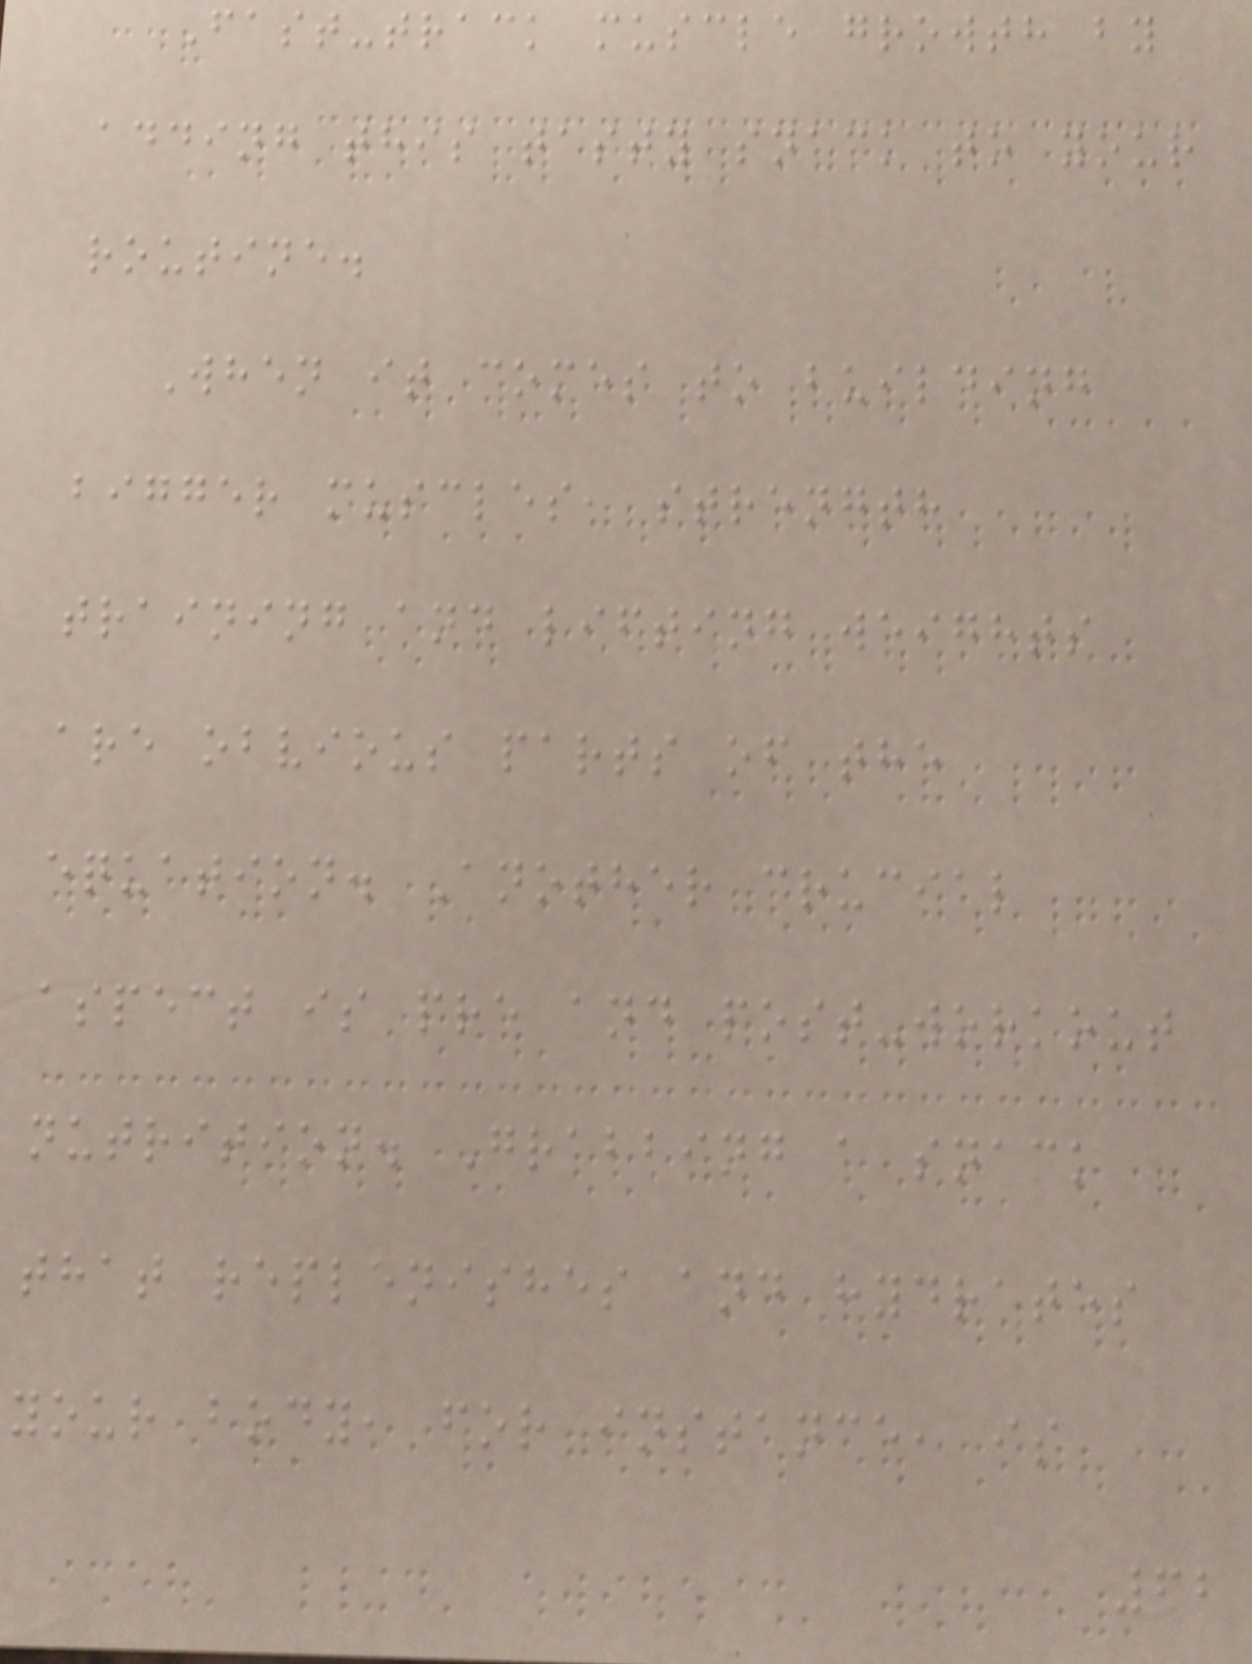Fast-track muscle growth by
adding this tasty snack to your
routine.
When it comes to building
bigger muscles, strength
training and lifting weights
are obvious parts of the
equation. Another crucial
aspect is pre and post-workout
nutrition. Grabbing a snack
that replenishes and hydrates
your body, for instance, is
62
